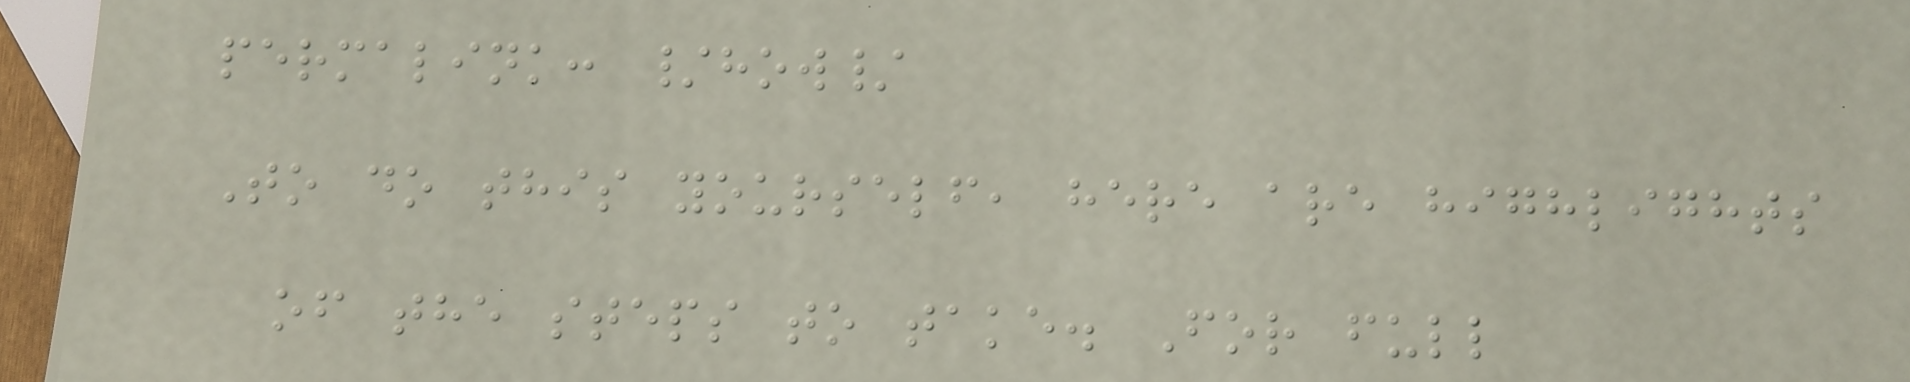permalink: /how/
To do this yourself, here are highlights
of the steps to take. For full
